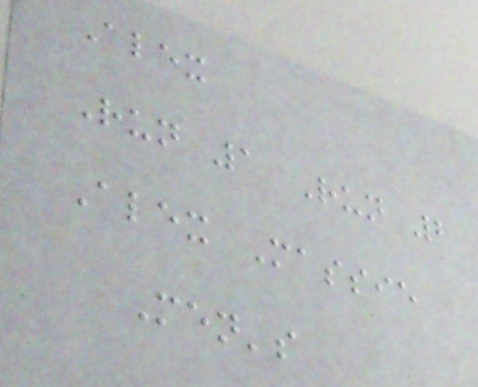Alex
Run 1 Run 2
Alex Massie
Men's
